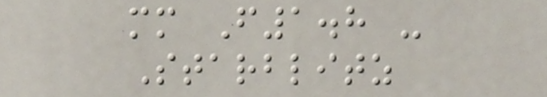mm F1.8 -
Starblitz
